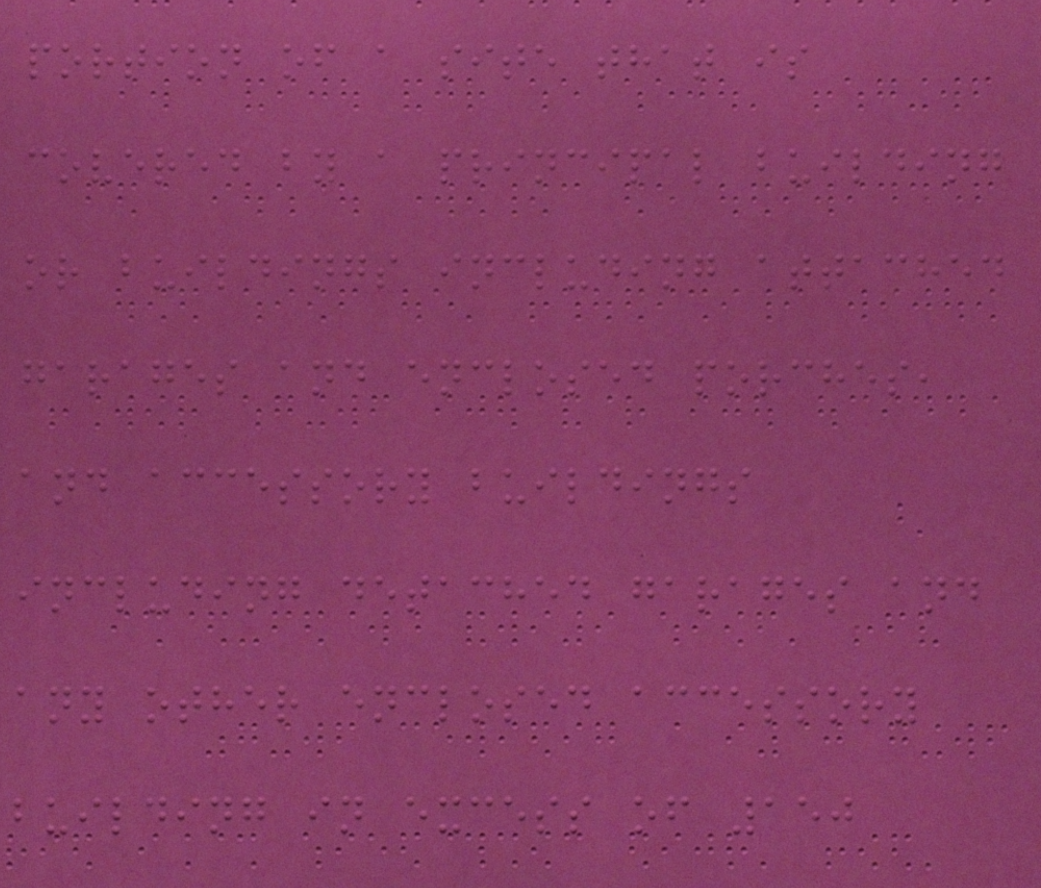portion of a site that is
covered by a principal building
or buildings including attached
garages and enclosed porches,
and accessory buildings
including detached garages and
any other enclosed accessory
building in excess of 150
